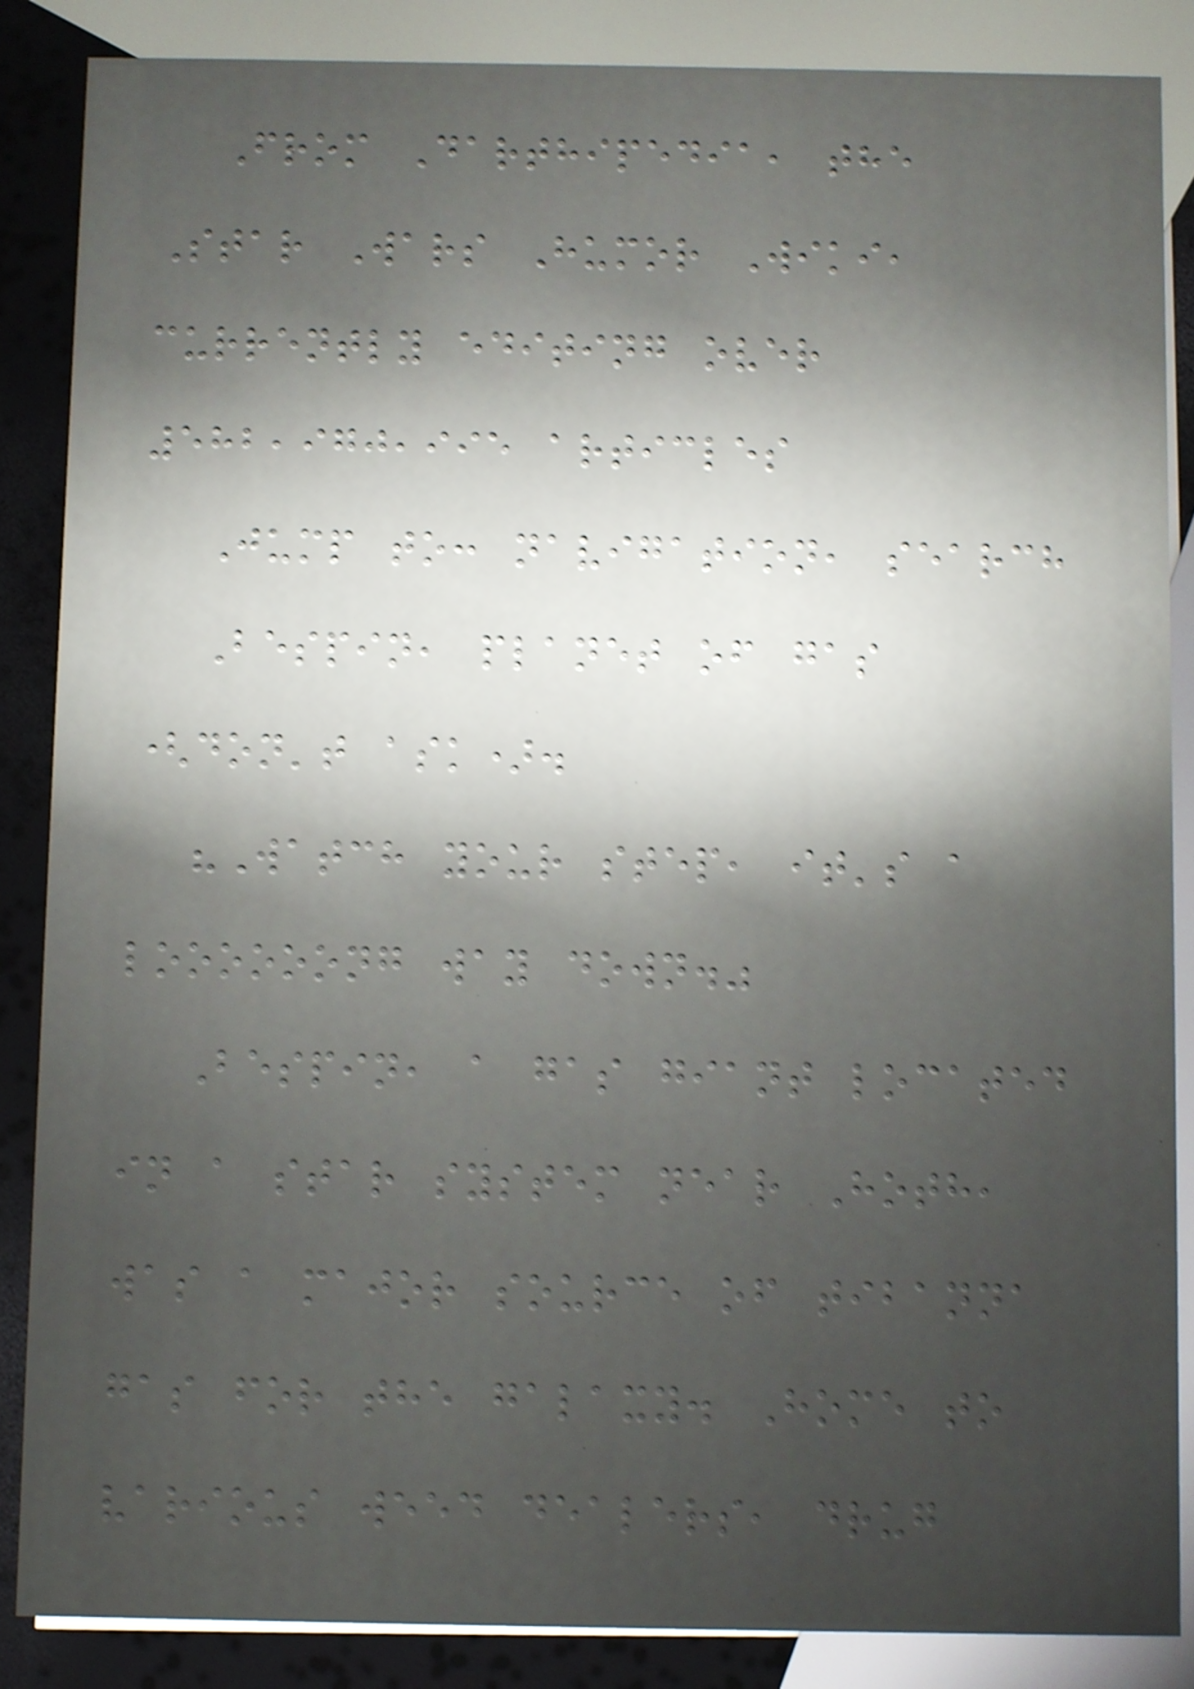From Darthipedia, the
Star Wars Humor Wiki,
currently editing over
582,970,995 articles
Jump to: navigation, search
Bespin, planet of gas
(don't ask).
"Watch your step, it's a
loooooong way down."
Bespin, a gas giant located
in a star system near Hoth,
was a major source of tibanna
gas for the galaxy. Home to
various weed dealers, drug
